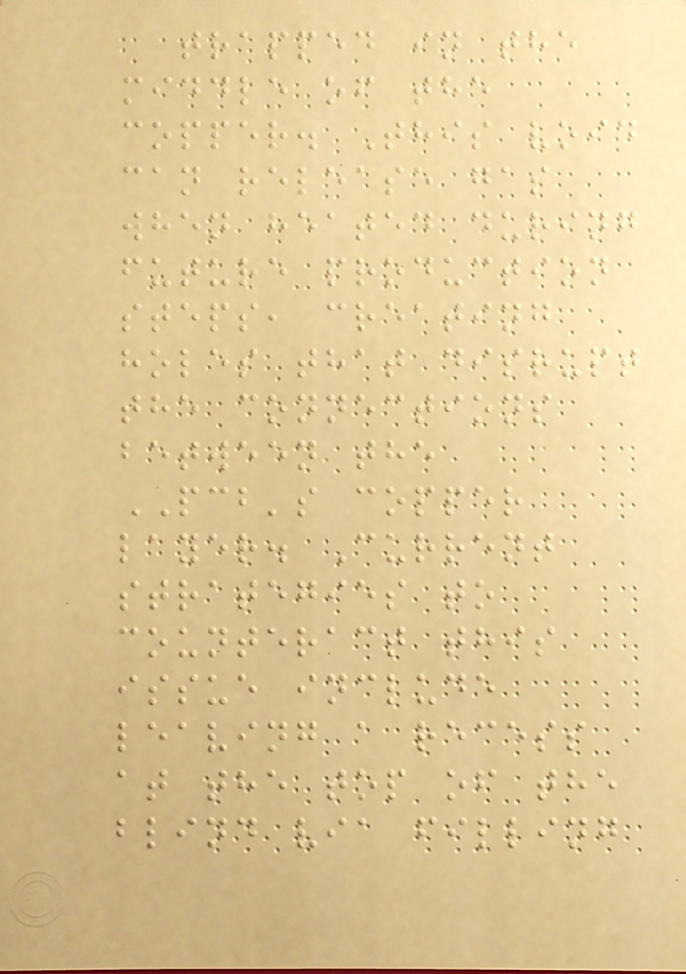trapped in the
middle of the
copper. This void
can release gas
when heated during
future production
steps, creating
holes that disrupt
the connections
between the
PCB's copper
layer. Current
strategies to
counteract this
issue include
leaving a recess
at the top of the
blind via filling
